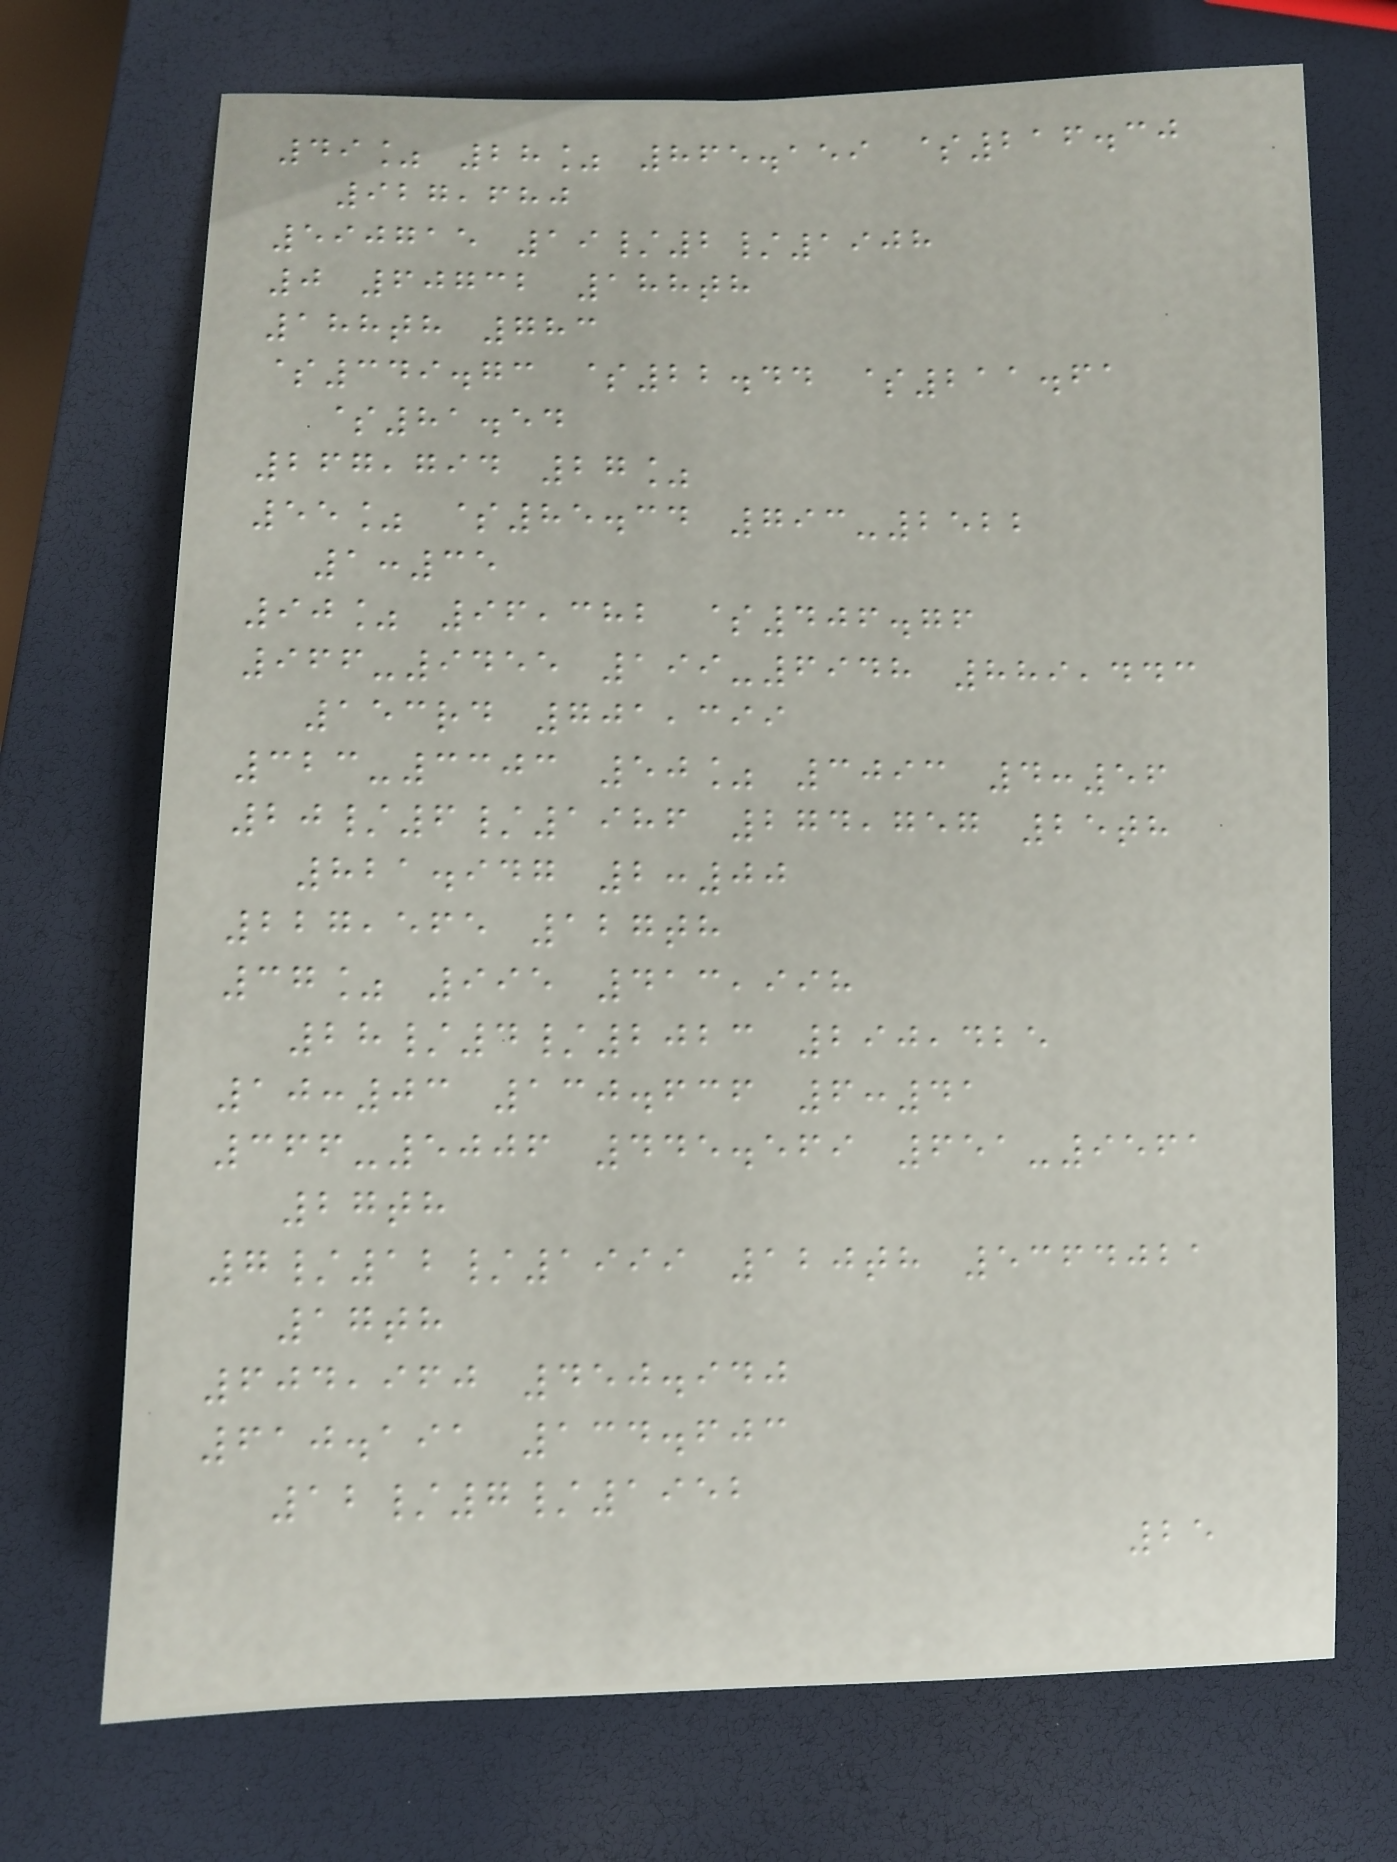49% 28% 865.159 $216.30
927,680
590715 19/2/1908
0 60732 188th
188th 783
$349.73 $22.44 $211.61
$81.54
267,794 27%
55% $85.34 793-2522
1:35
90% 96,382 $406.76
966-9455 199-6948 889,443
153rd 701,399
323-3303 50% 3093 4:56
20/6/1986 274,757 25th
821.947 2:00
227,565 127th
37% 995 413,998
28/4/2023 290,425
10:03 130.636 6:41
366-5006 445.569 651-9561
27th
7/12/1999 120th 5364021
17th
604,960 450.940
610.191 134.603
12/7/1952
25
